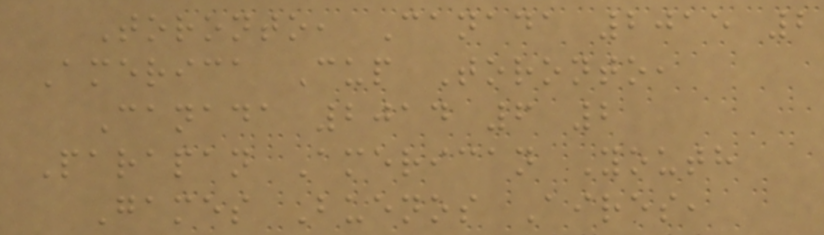Toronto, Canada 2015 2
America Cup Toronto,
Canada 2014 6 2
Parapan American Youth
Games Buenos Aires,
